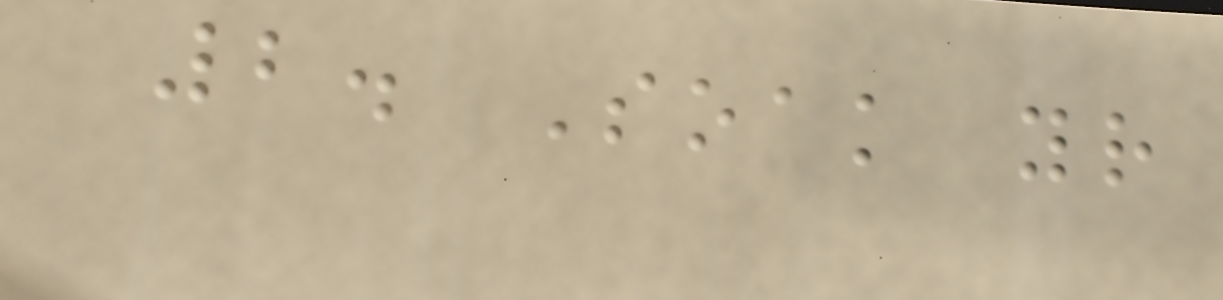2. Soak your
